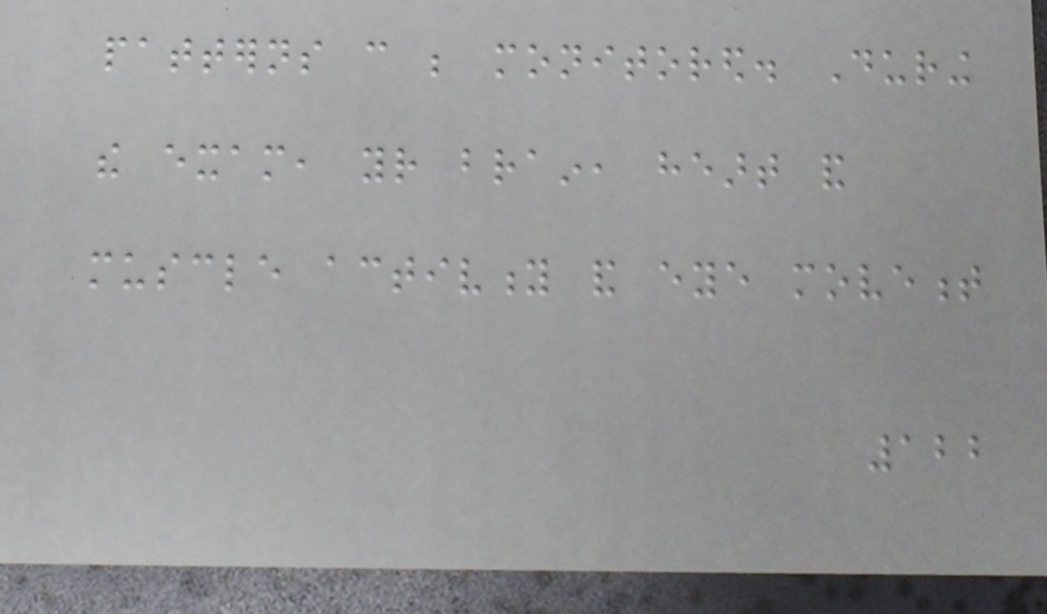patterns can be monitored. During
the exam, your brain, heart and
muscle activity and eye movement
122
